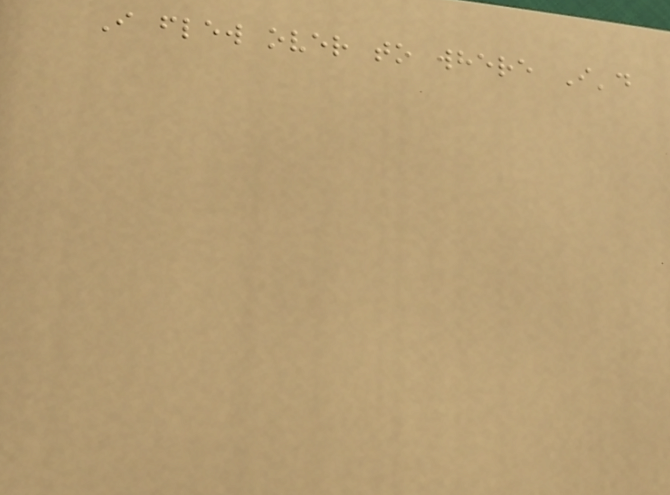I flew over to where I'd
